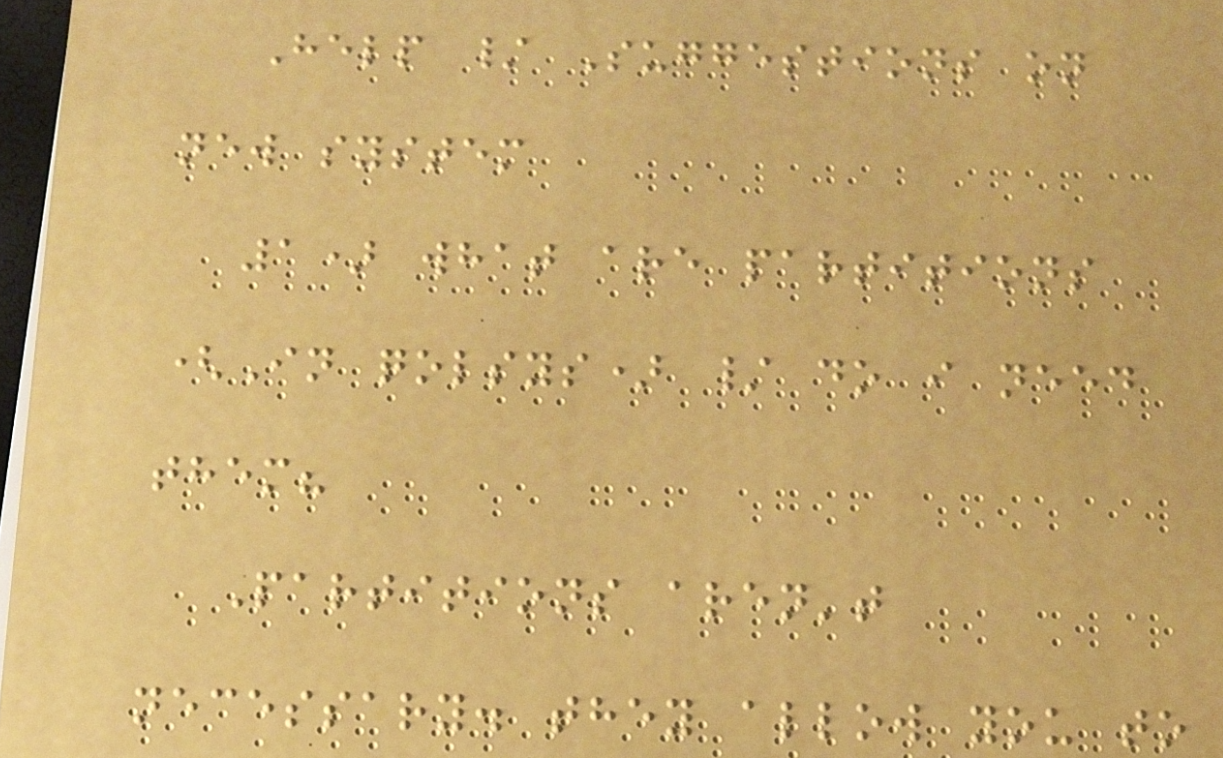Help / Suggestions on
new system
1) what are partitions
(In qolsys) / do i need
them?
Partitions aren't
necessary. they allow you to
